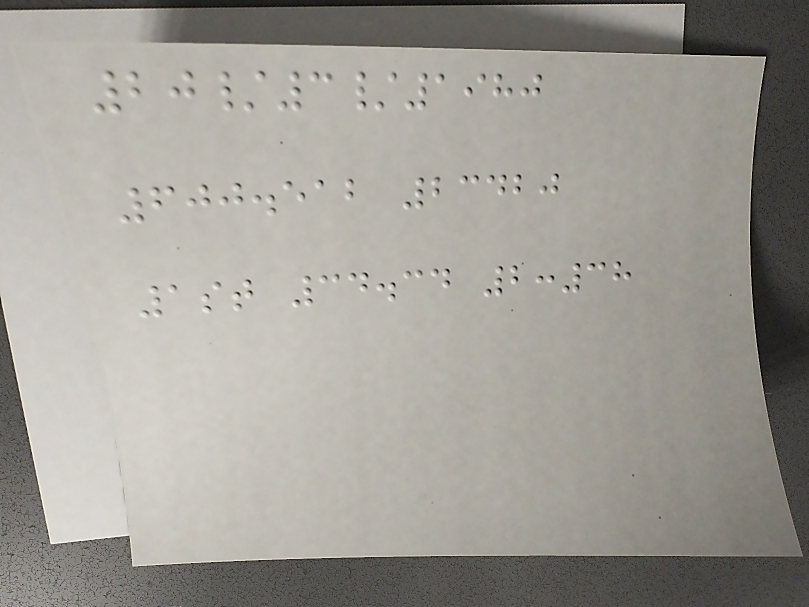20/3/1980
600.512 23420
1st 34.34 2:38
